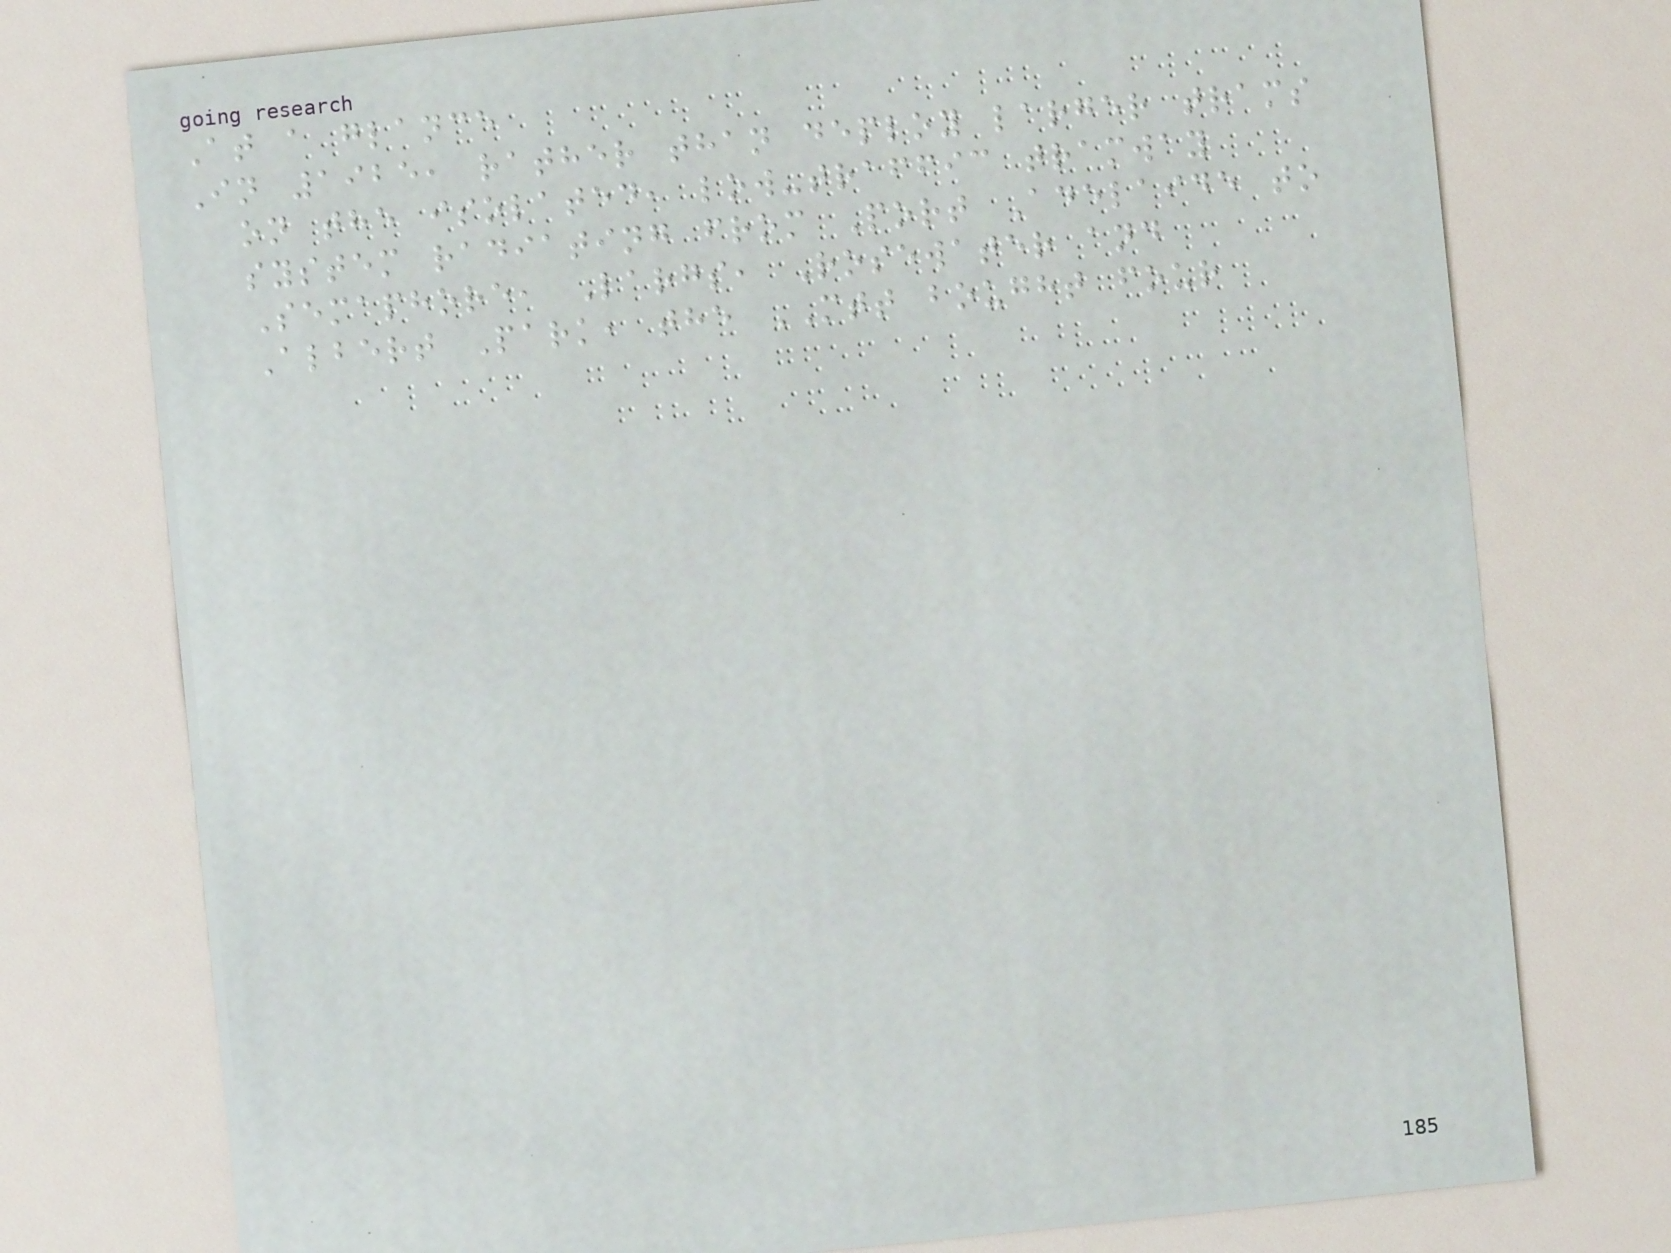At a glance
In 1925, rather than deploy larger trams
on the isolated, low-traffic tramway
system radiating from Port Adelaide to
Semaphore, Largs, Rosewater and
Albert Park, the MTT bought four
